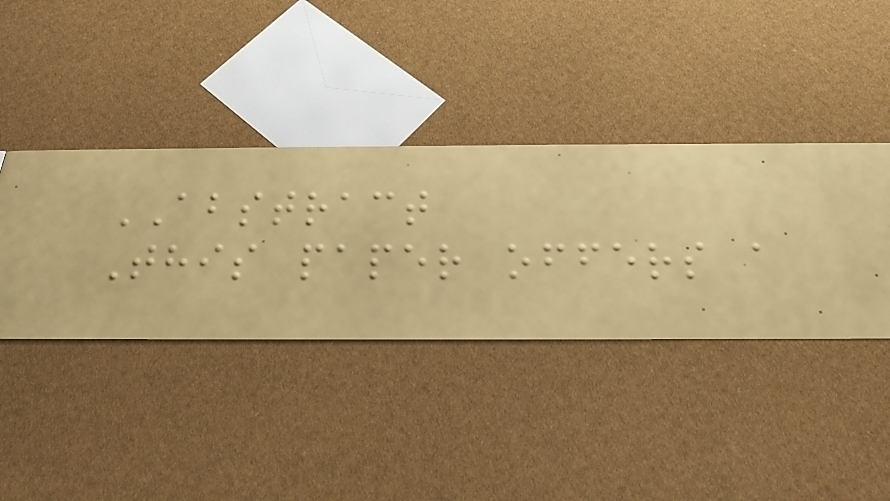ABSTRACT
This paper offers a
